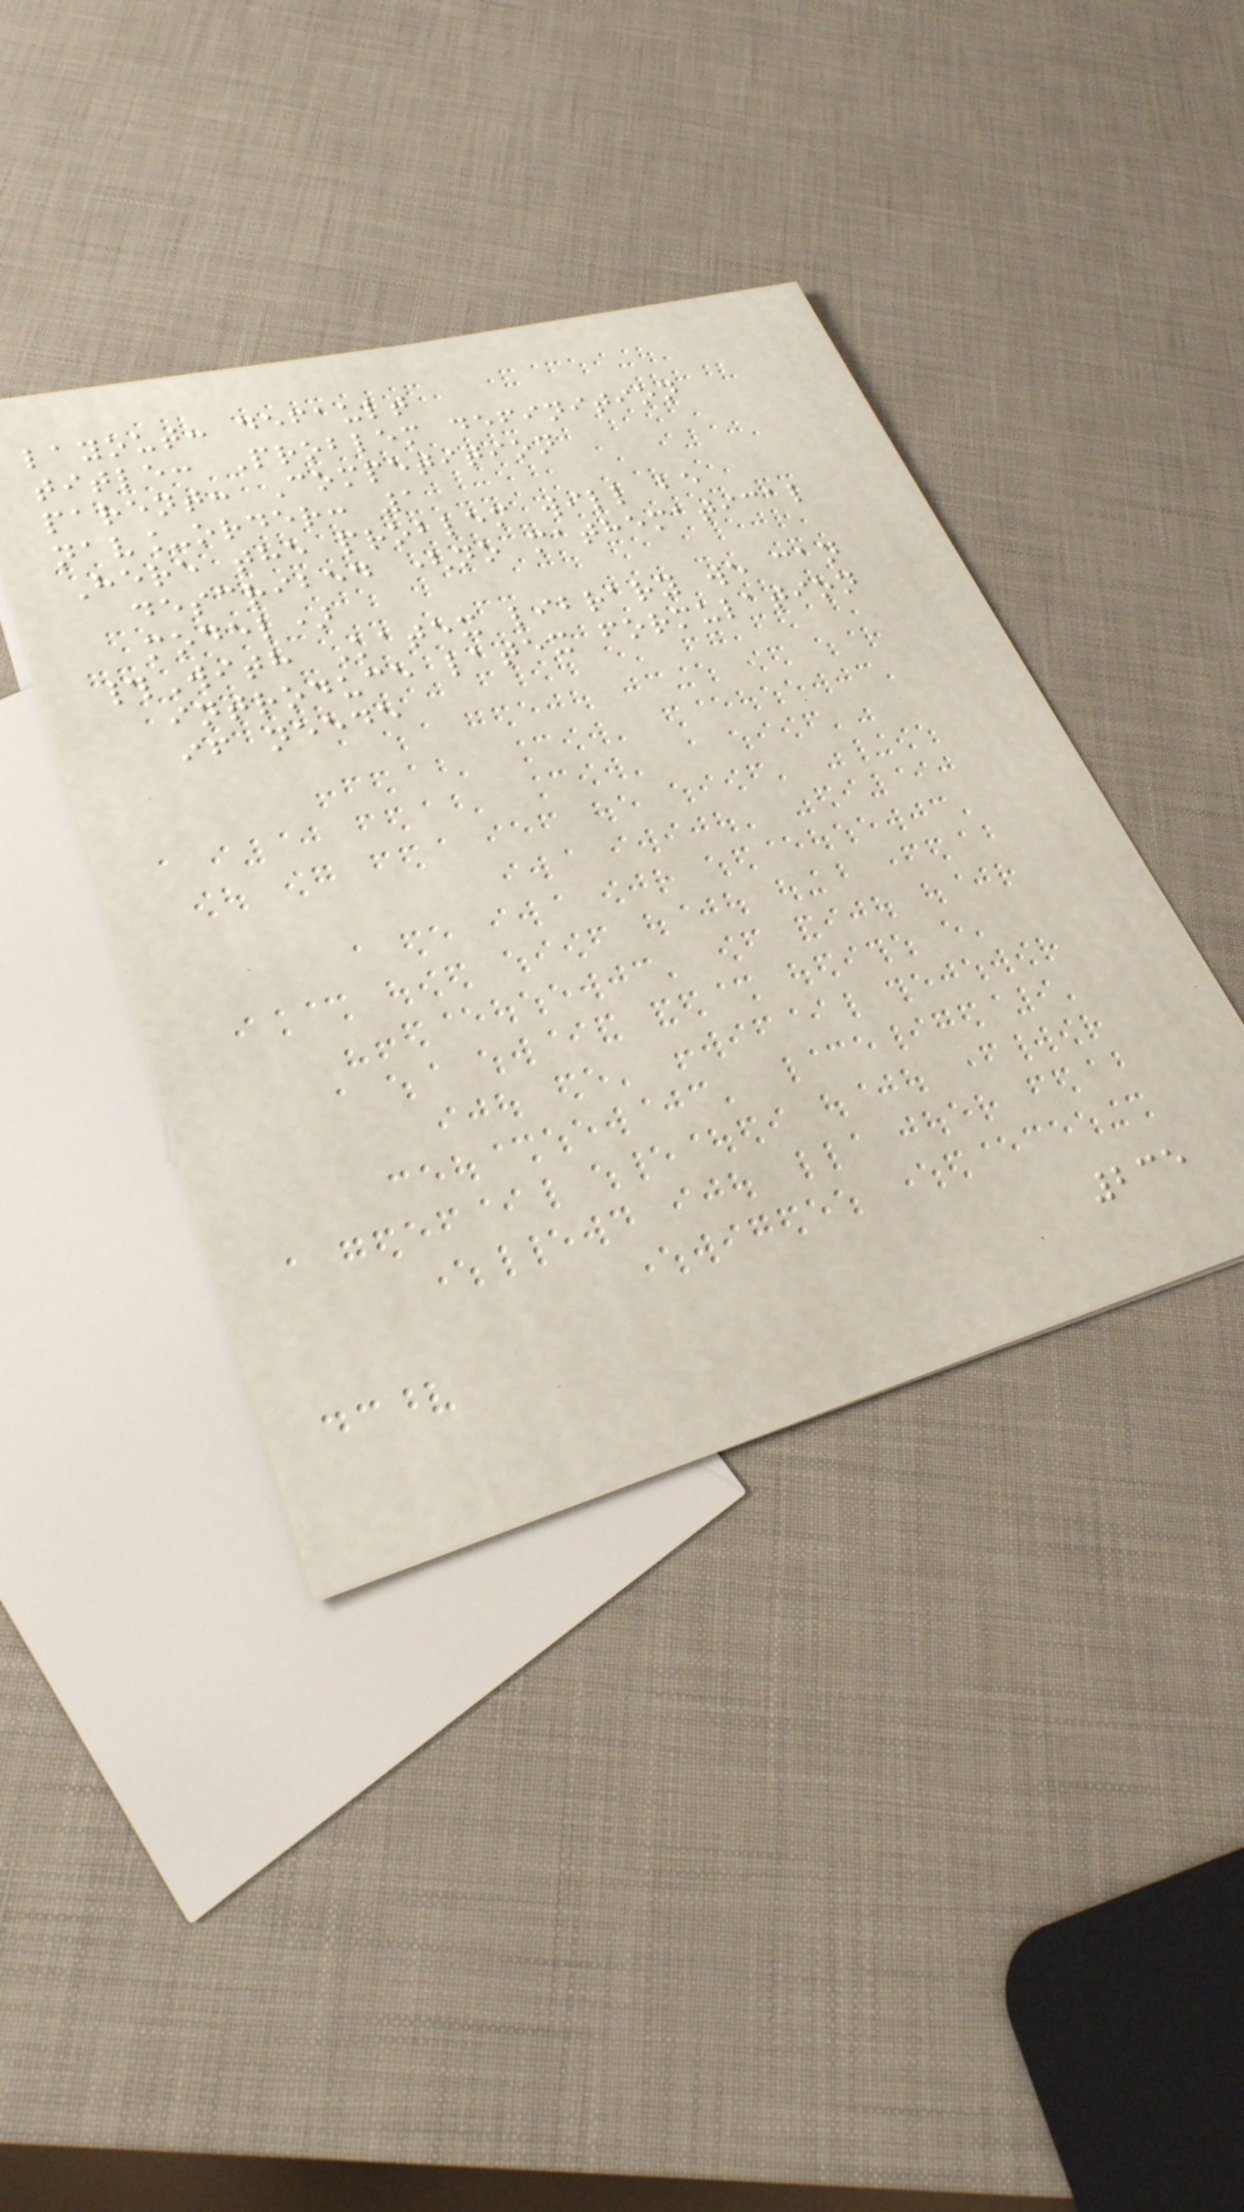layout: default
title: Problem definition
parent: Competition
nav_order: 1
Here the problem will be
described (no mathematical
model)
#With Katex library we can
introduce latex formulation
if neede
235
